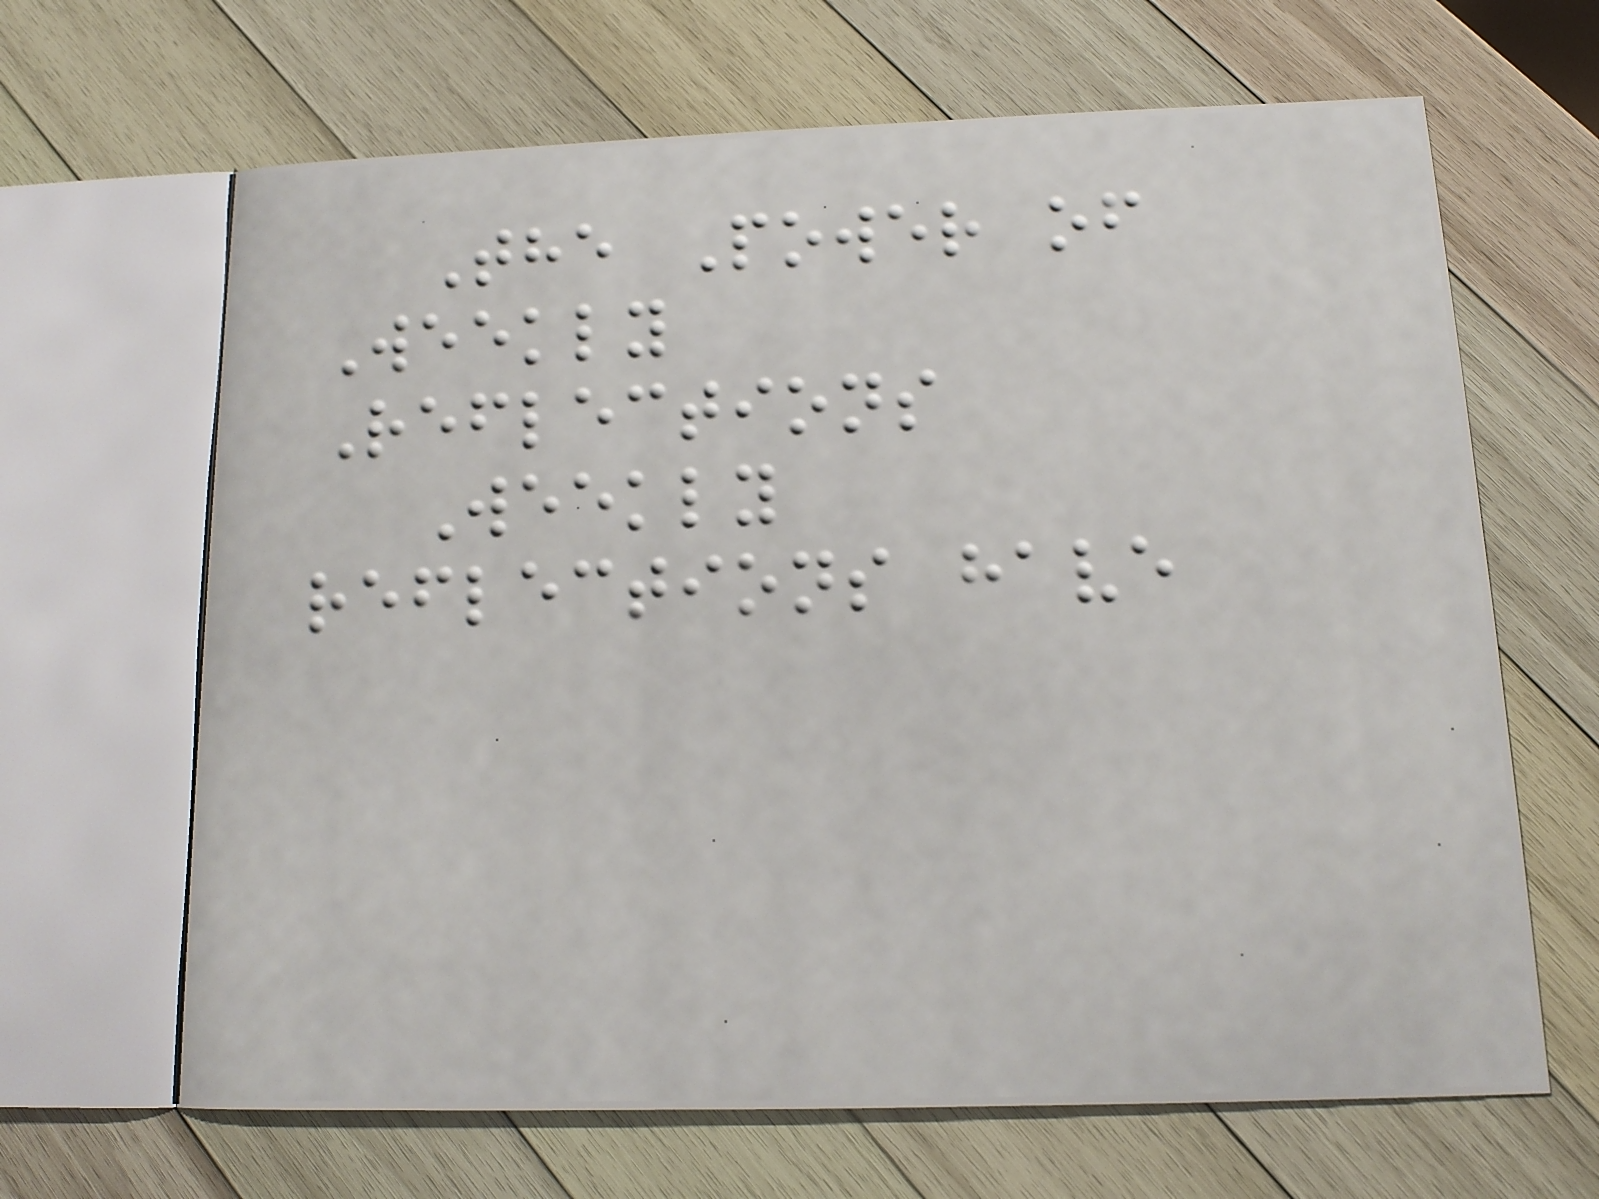The Power of
Weekly
Reflections
Weekly
reflections have
